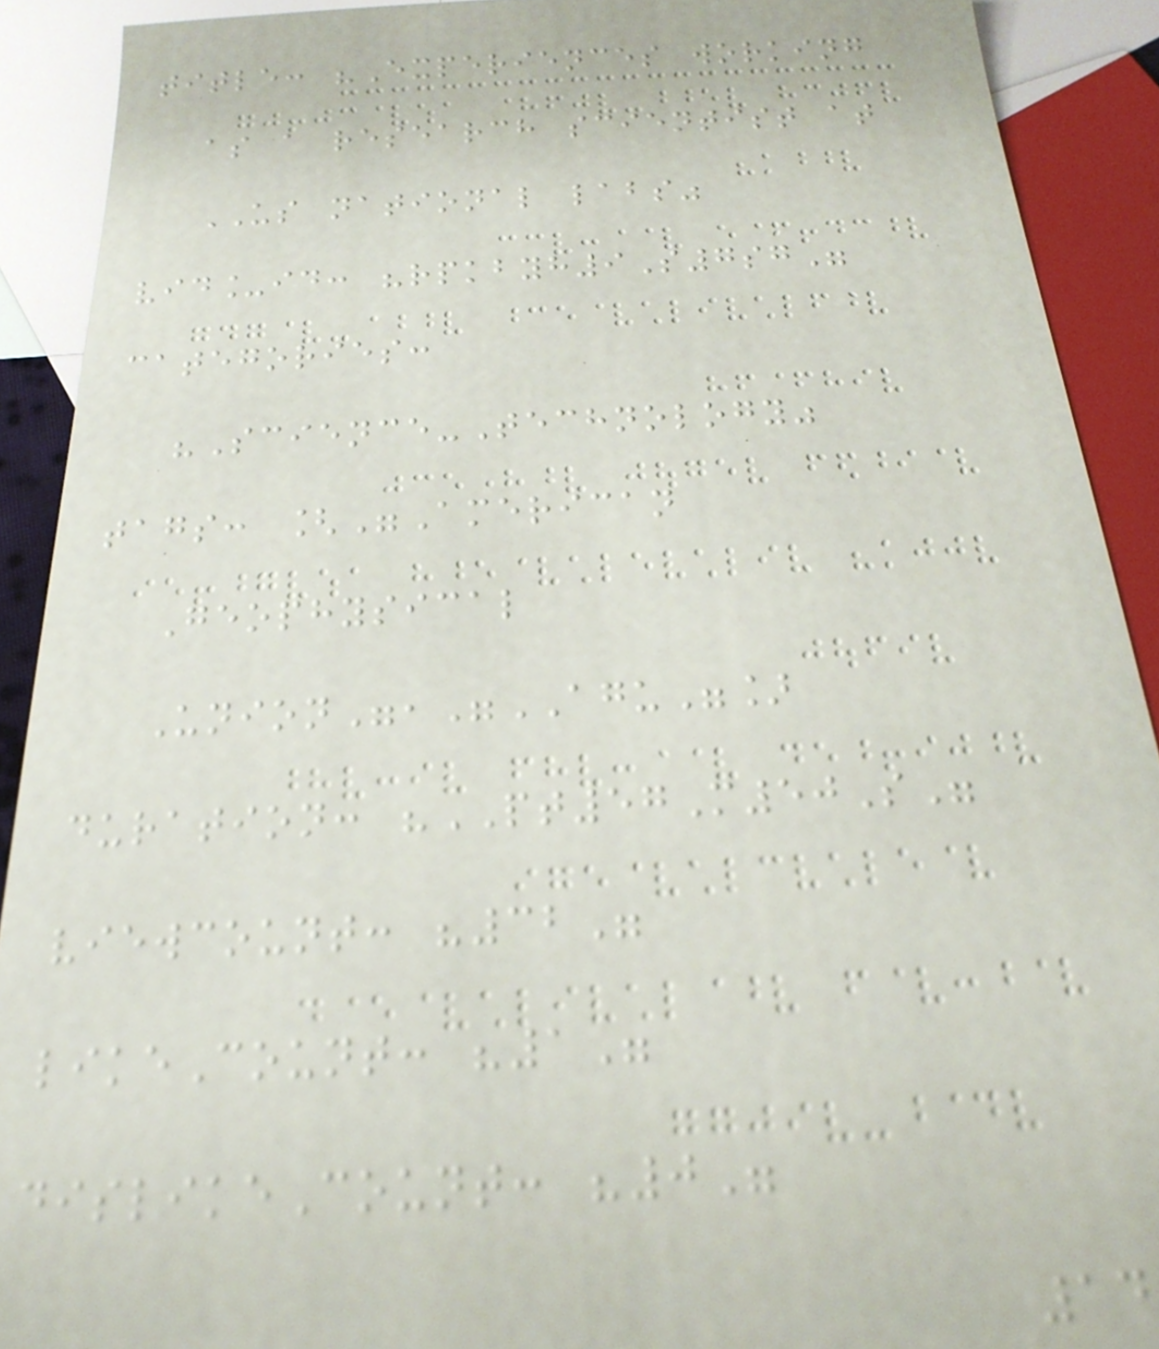title: "Experiences working
as a research scientist at
US national labs"
vid_id: "rpkbyh9S7sg"
categories:
"Science-Technology"
tags: ["American
Geophysical
Union","AGU"]
duration: "PT57M50S"
viewcount: "32"
likeCount: "1"
dislikeCount: "0"
14
